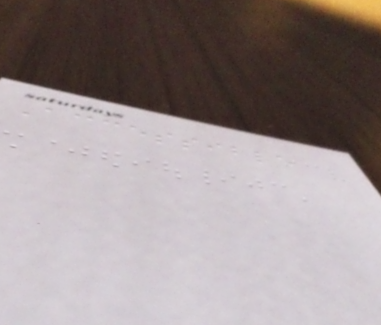Accessible
